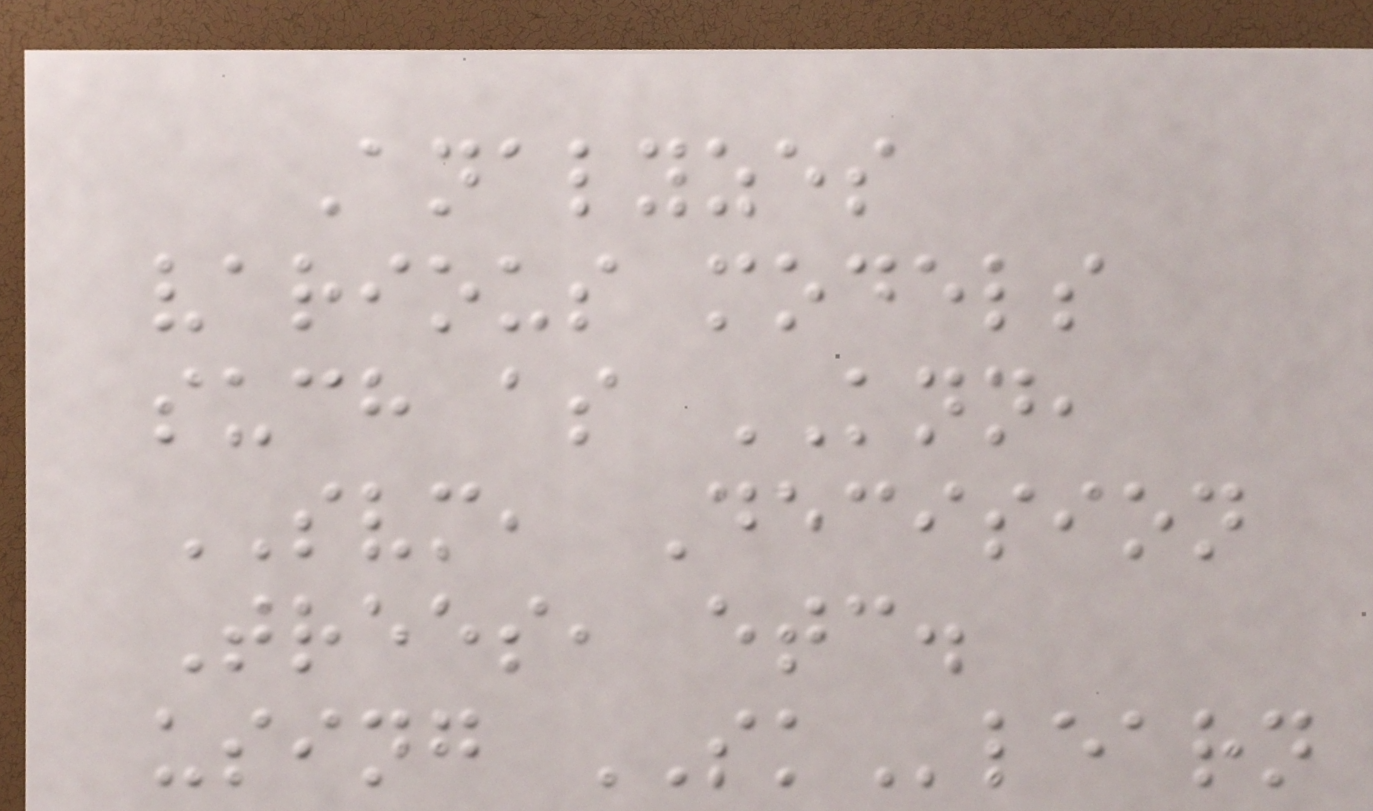Analyzes
various models
such as KNN,
SVM, Decision
Trees, etc.
using SKlearn
